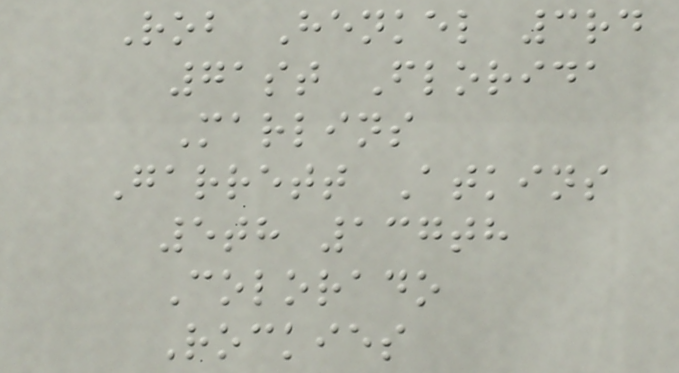Rob Henkel 3rd
71st Florida
Marlins
Garrett Atkins
5th 137th
Colorado
Rockies
